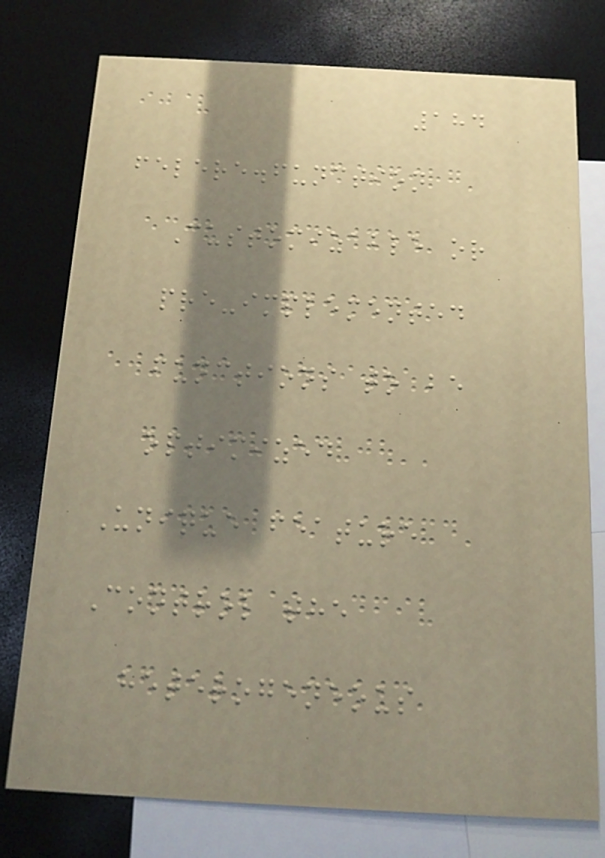184
felere.function
Customizable or
pre-implemented
functions to be
optimized
Unique feature
Control the
heterogeneous
